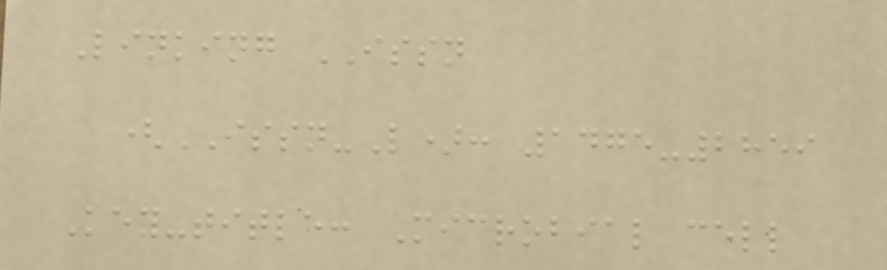Linking ISSN
(ISSN-L): 1475-2859
Key-title: Microbial cell
